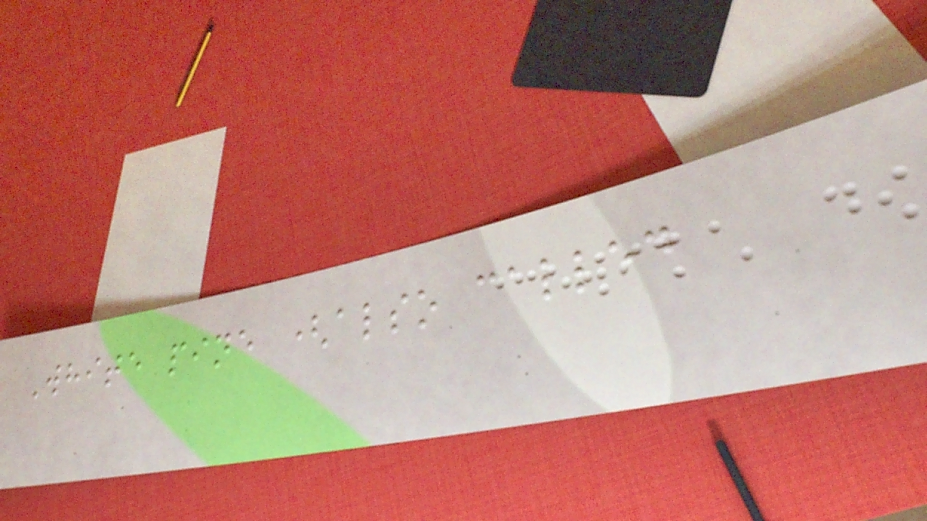White pine (also called
